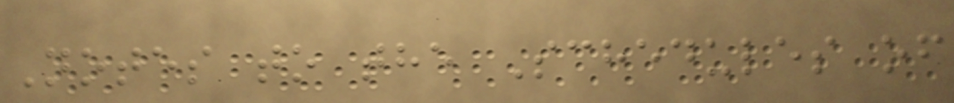Notes to the Schedules of
